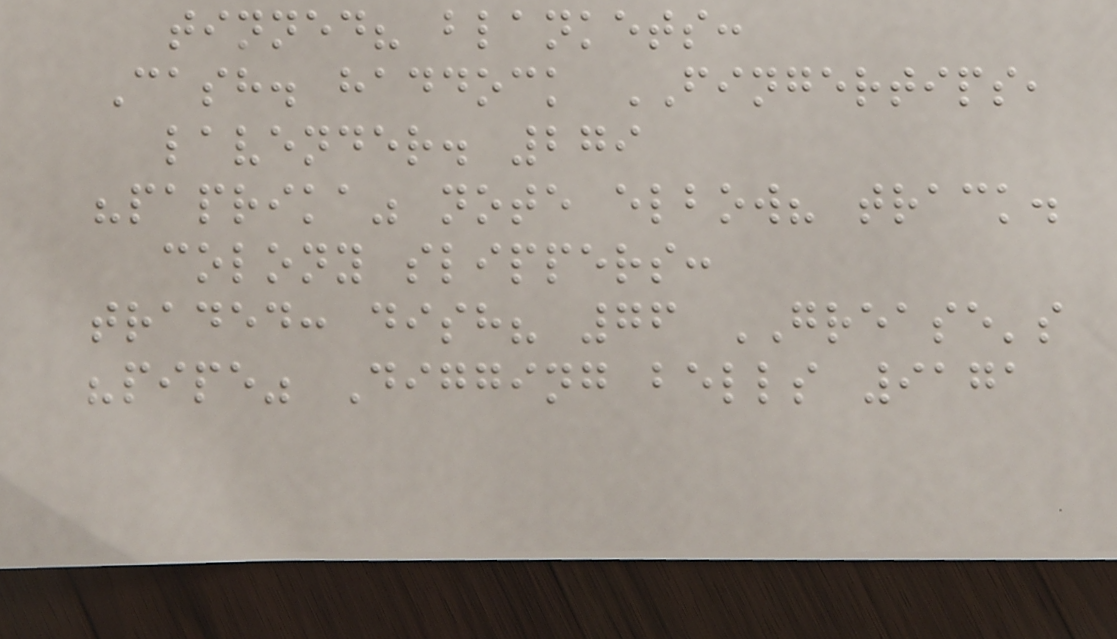tinned? blankets:
Cash. haddock FINGERTIPS,
lavender. 279
"paprika" note elbow? track.
colony slippers:
traded: dish? 76 GREASE's
"pipe" Digging bells 9171
